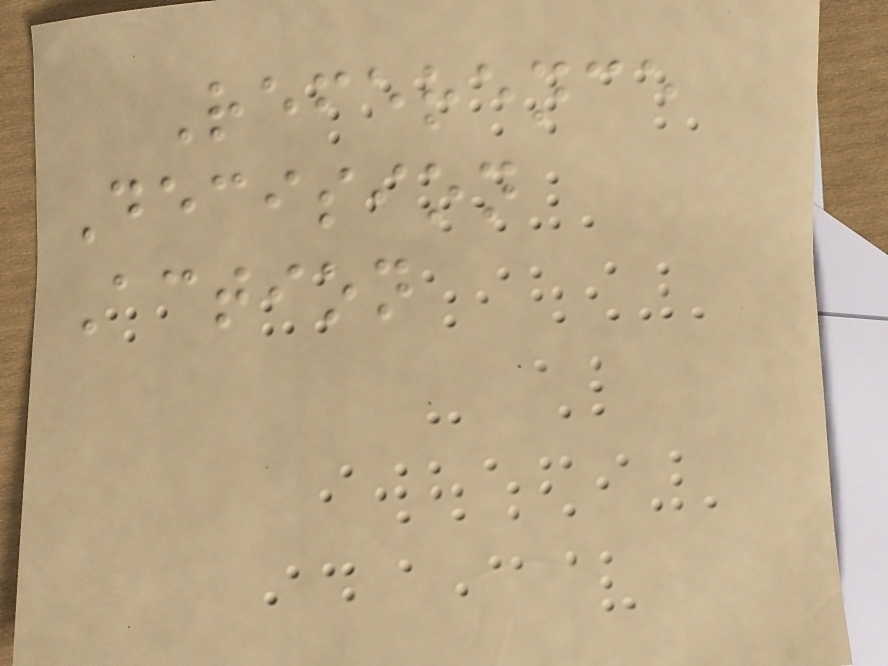Reference
Decision
Action
